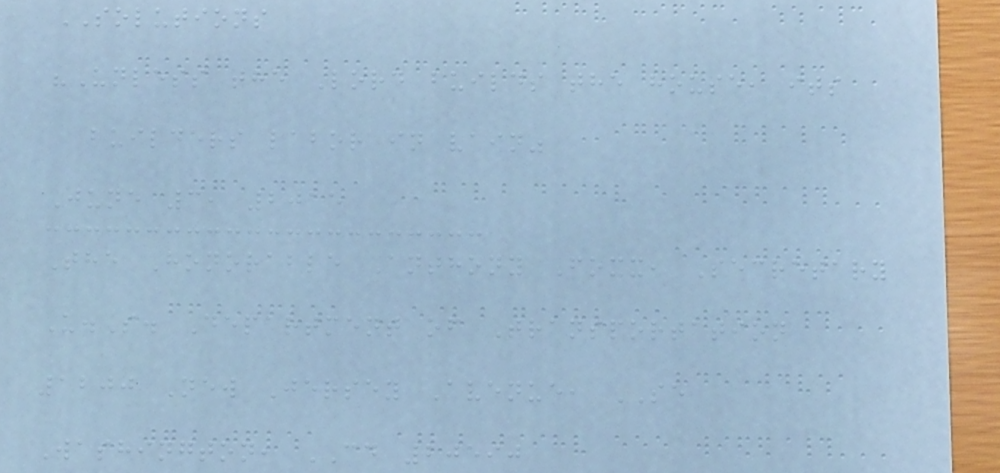SOLUTIONS
"Unless the Lord builds the house, its
builders labor in vain"
June 3, 2015
The Honorable Anthony Foxx, Secretary
U.S. Department of Transportation
1200 New Jersey Avenue, SE
Washington, CD 20590
